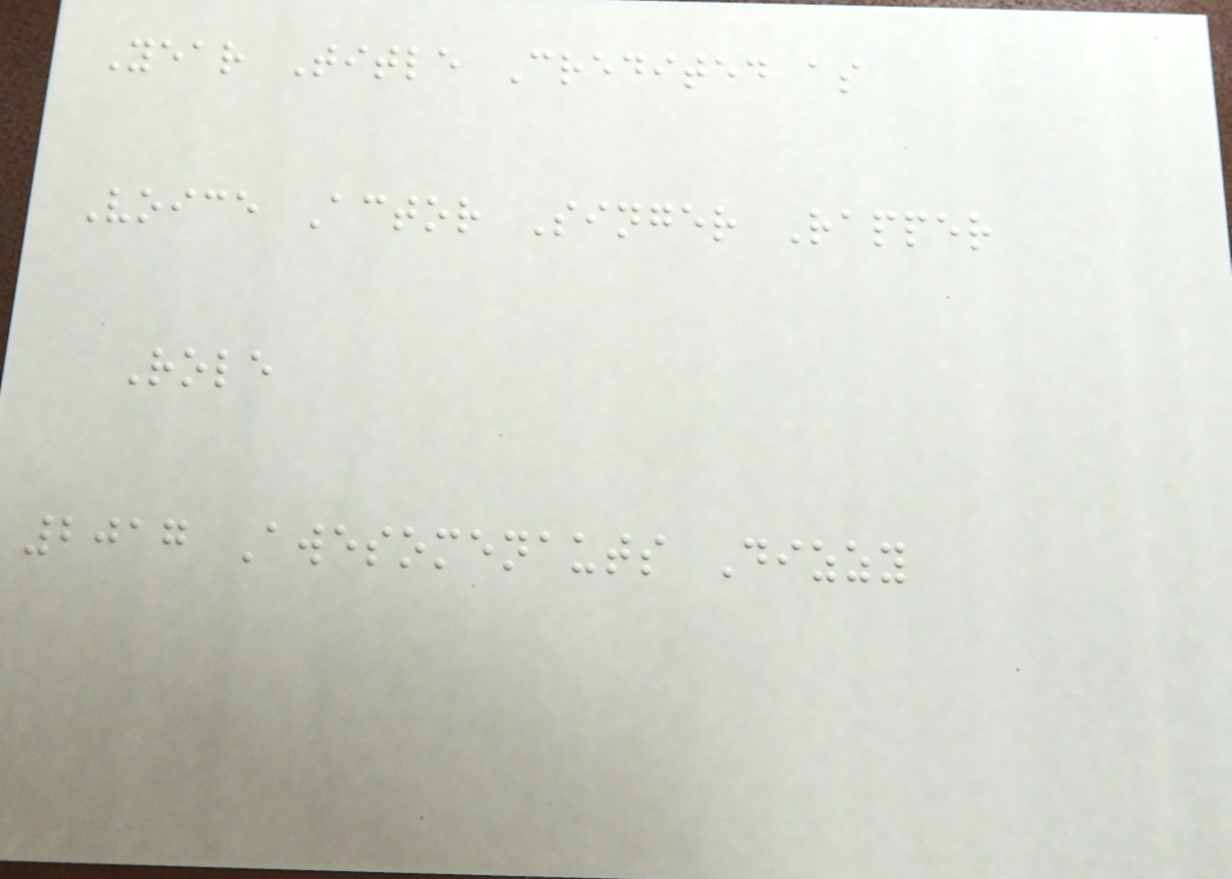Year Title Credited as
Voice Actor Singer Rapper
Role
2017 Awesomenauts Dizzy
